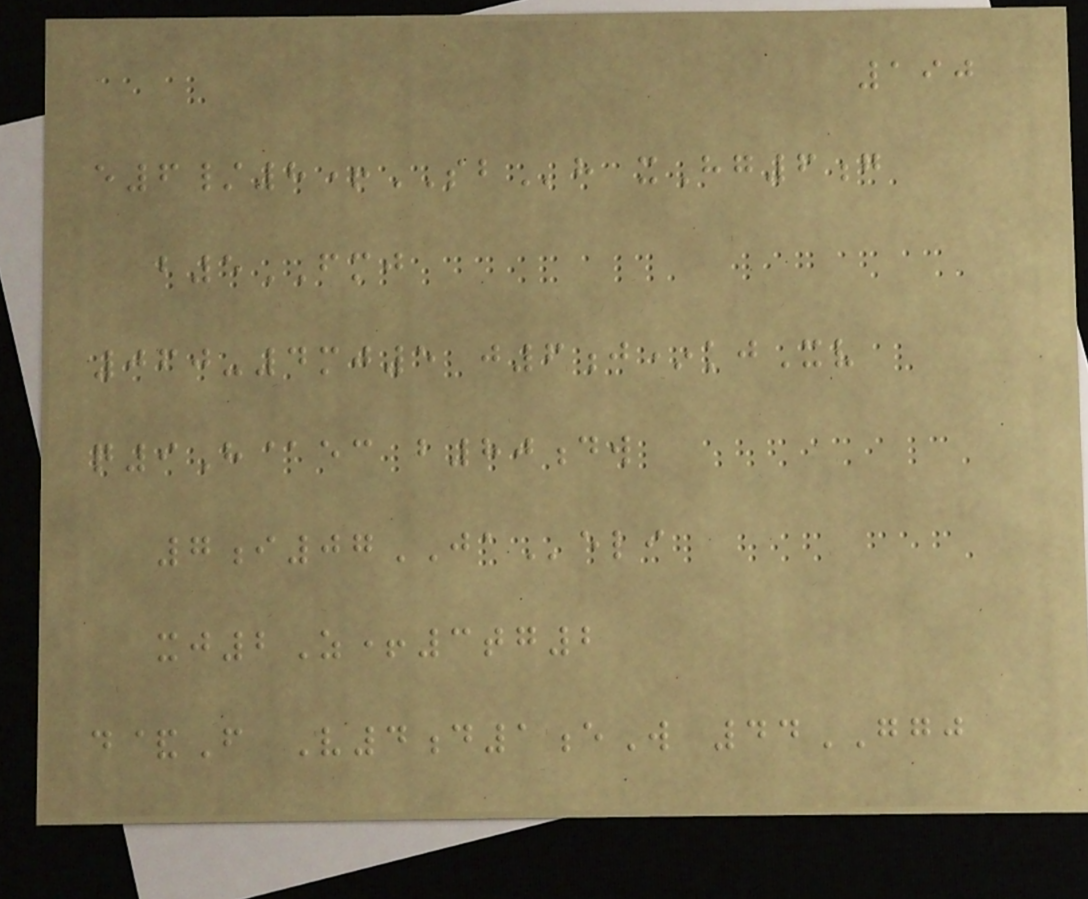190
e6/8+SBh xHg6g
b5FMJ
060-4mj5 j6j*kjXv
q9H@ec b80dw
7i07JAeli
xj2Z+3tg2
d&F V4d1eW 44GGJ
